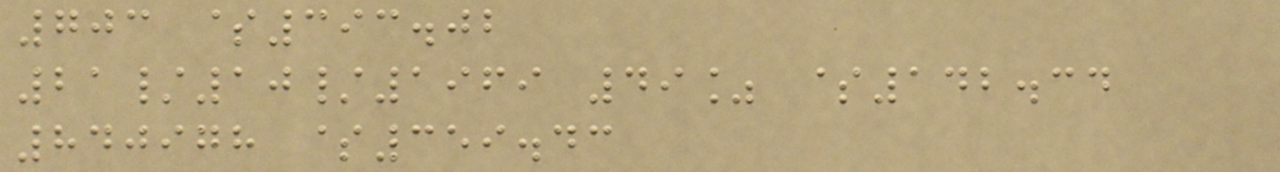703 $393.02
21/10/1969 49% $142.34
840978 $359.43
